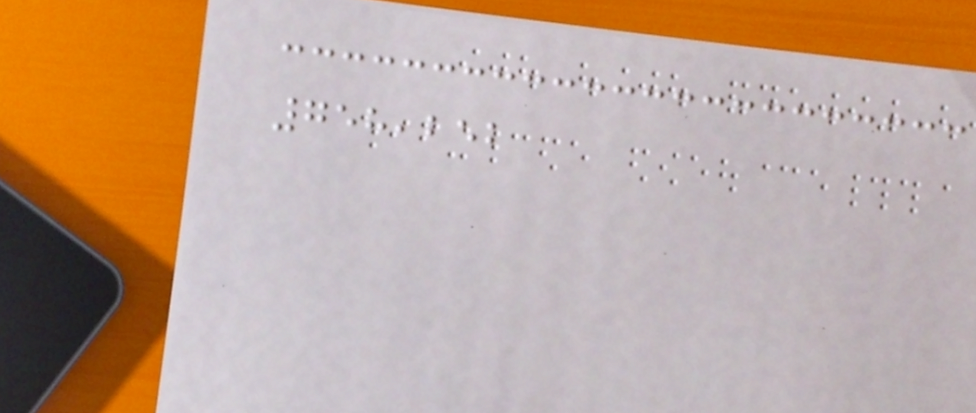758,252
